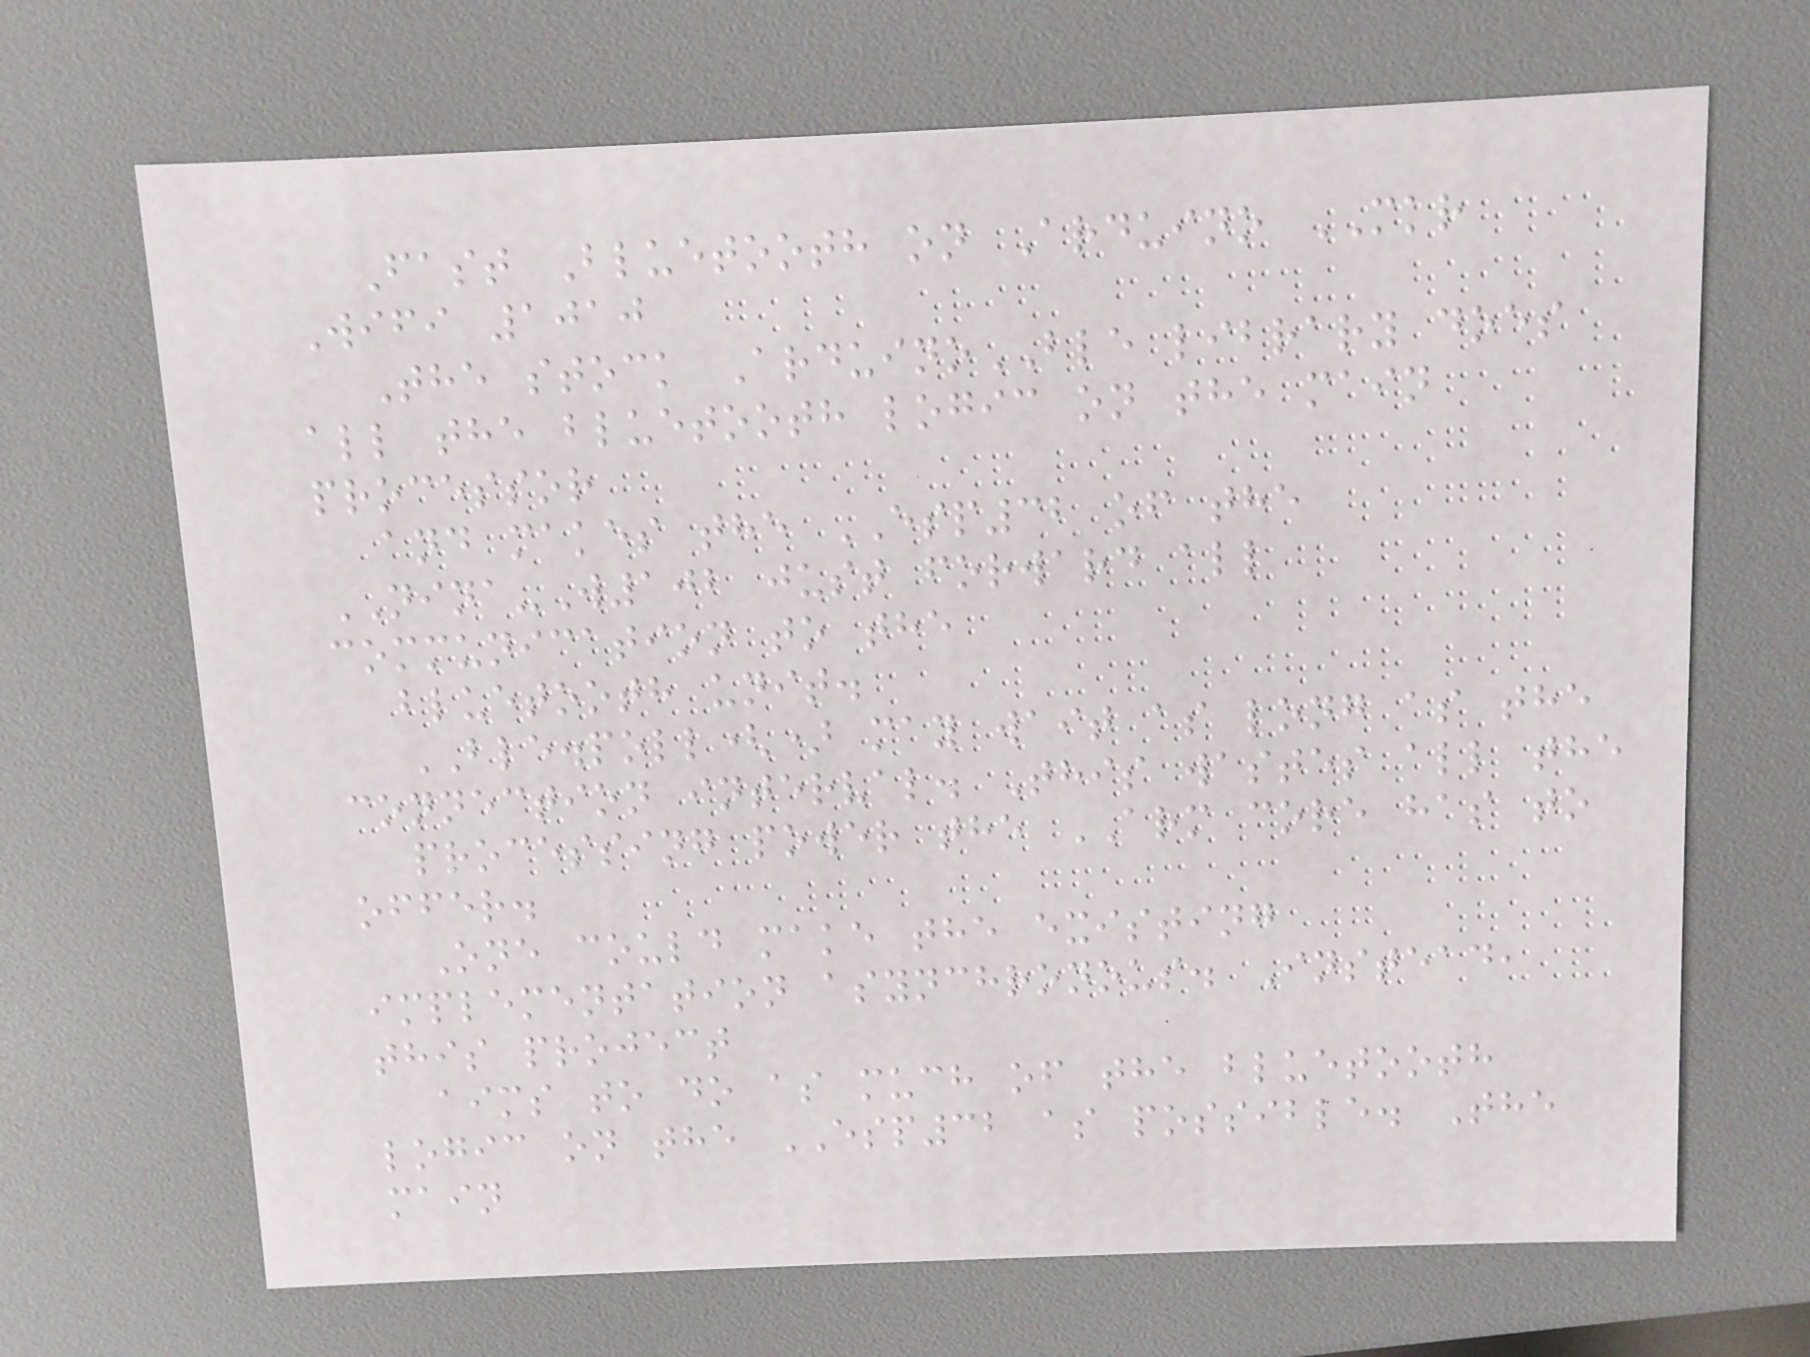Fast Bluetooth on Arduino MKR
Wifi 1010
The stock ArduinoBLE library does
all the bluetooth logic on the main
processor
and makes the ESP32 of the
NINA-W102 just forward all
communication to the
bluetooth unit.
BLE.poll() may wait as long as the
connection interval. This wastes all the
processing power the ARM core has to
offer.
One could make the existing
implementation asynchronous. Instead,
this project
aims to do as much of the bluetooth
logic on the ESP32 as possible. The
main
